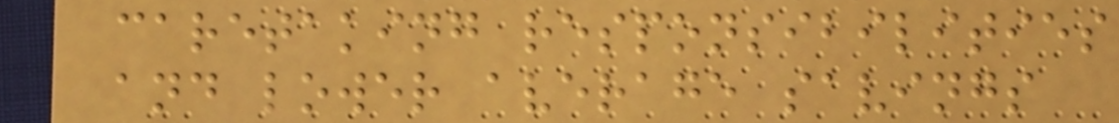caretaking responsibilities
and lower average savings
